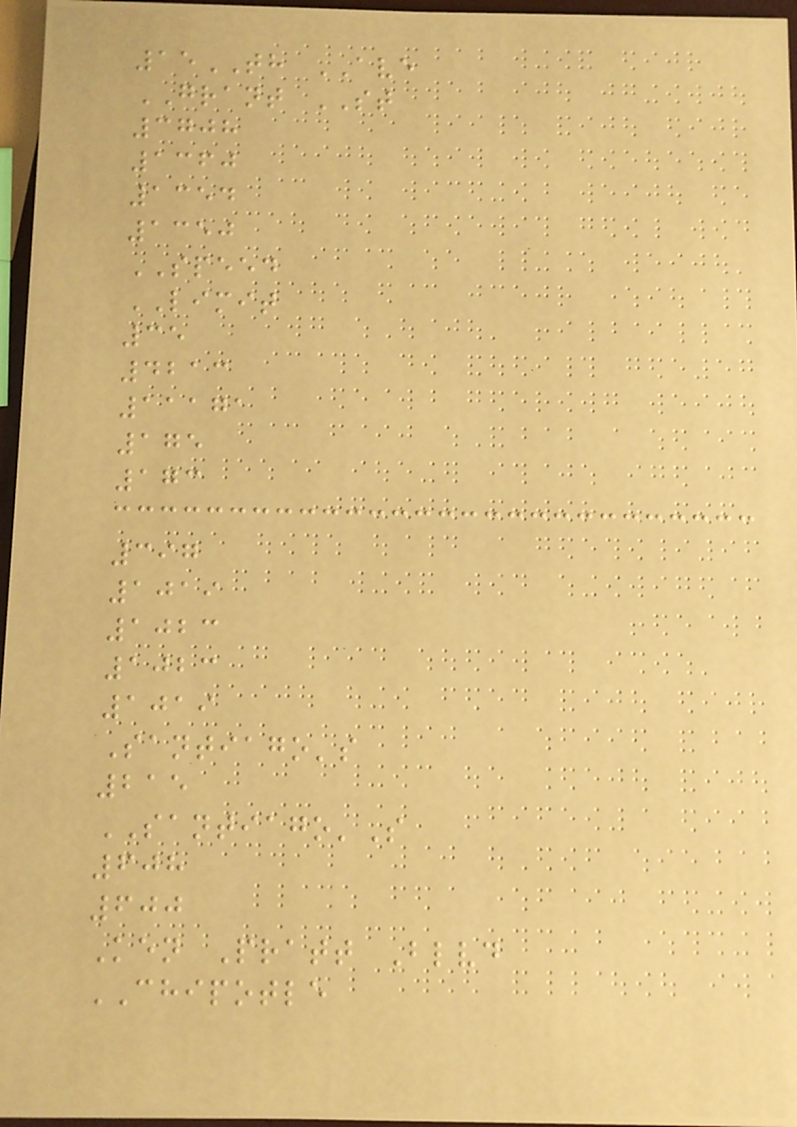15TH AVE
GRANT ST
3708
1360
1354
1350
SPEED
LIMIT
35
4213
11171
175
173
397
1019
1023
1023
1019
Santiago's
215
SANTIAGO'S
608
600
Ken Pratt Blvd
CHIPOTLE
